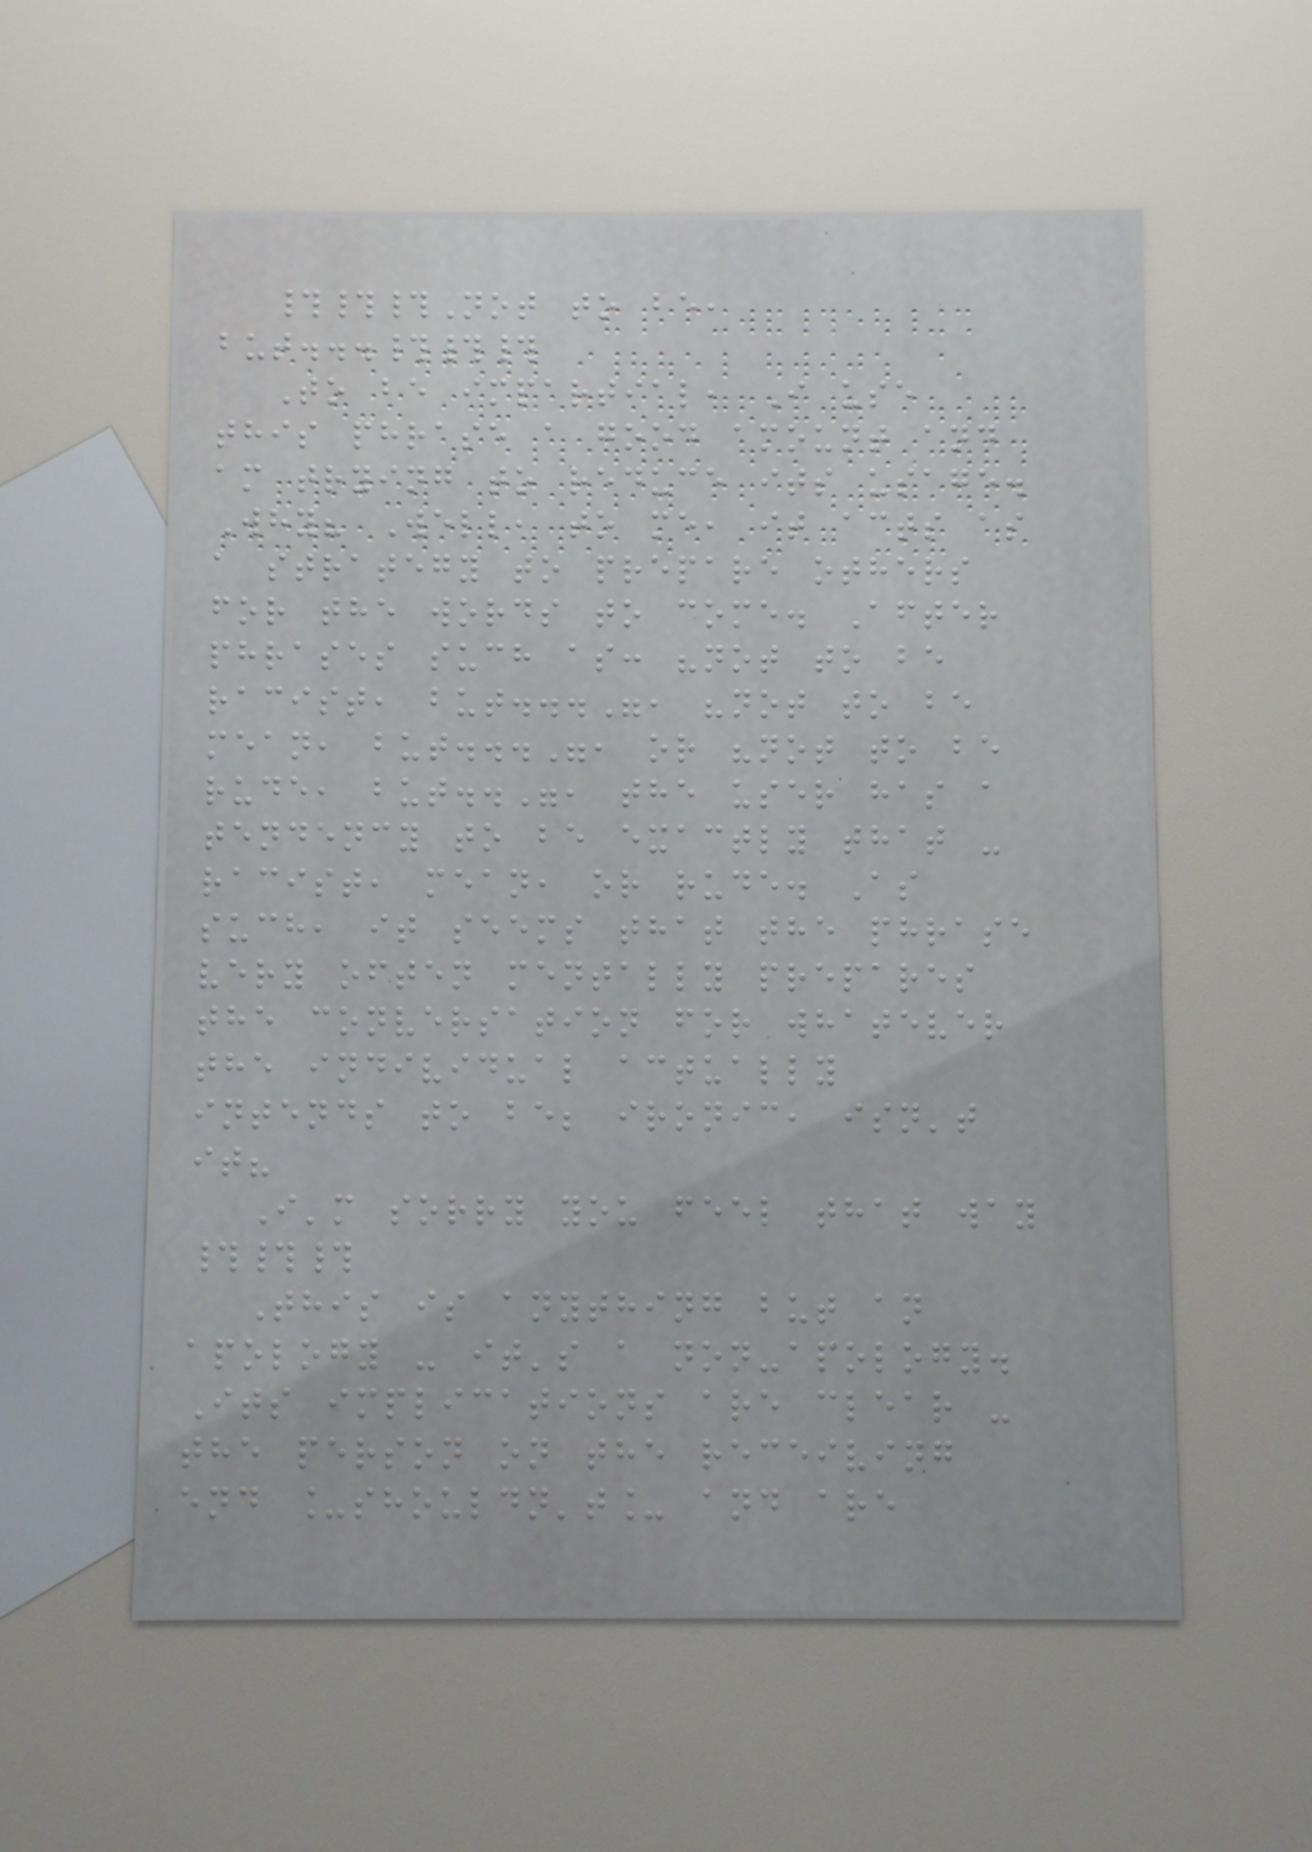###Not to be,
but...###
To be impartial, I use
this phrase a good amount and
am trying to reduce its usage.
Why? Well, to me, it acts as
a strategy to prepare others
for the words to come. After
phrases such as: "not to be
racist, but...", "not to be
mean, but...", or "not to be
rude, but..", the user has a
tendency to be exactly that -
racist, mean, or rude. As
such, it seems that the phrase
very often mentally prepares
the conversation for whatever
the individual actually
intends to be; ironic, isn't
it?
I'm sorry you feel that way
###
This is anything but an
apology - it's a non-apology.
Its implications are clear -
the person on the receiving
end _shouldn't_ and are
